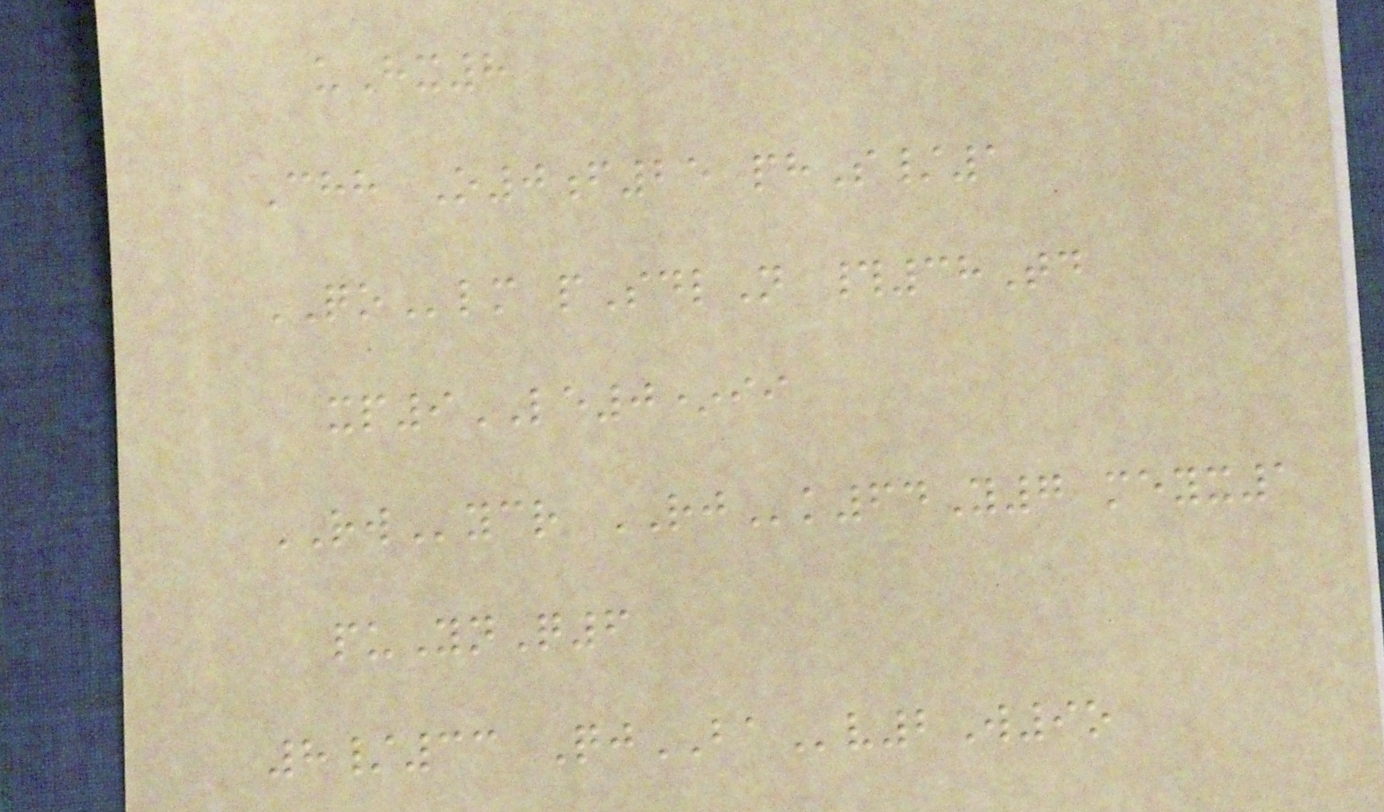uHx8
Chh O0f25 phS/1
QOlm pSdlN #38Td
xp9LE0*ii
RWycr RJk64Y7 meyx1
puYnQ6
8/33 QjBAv2W9o
